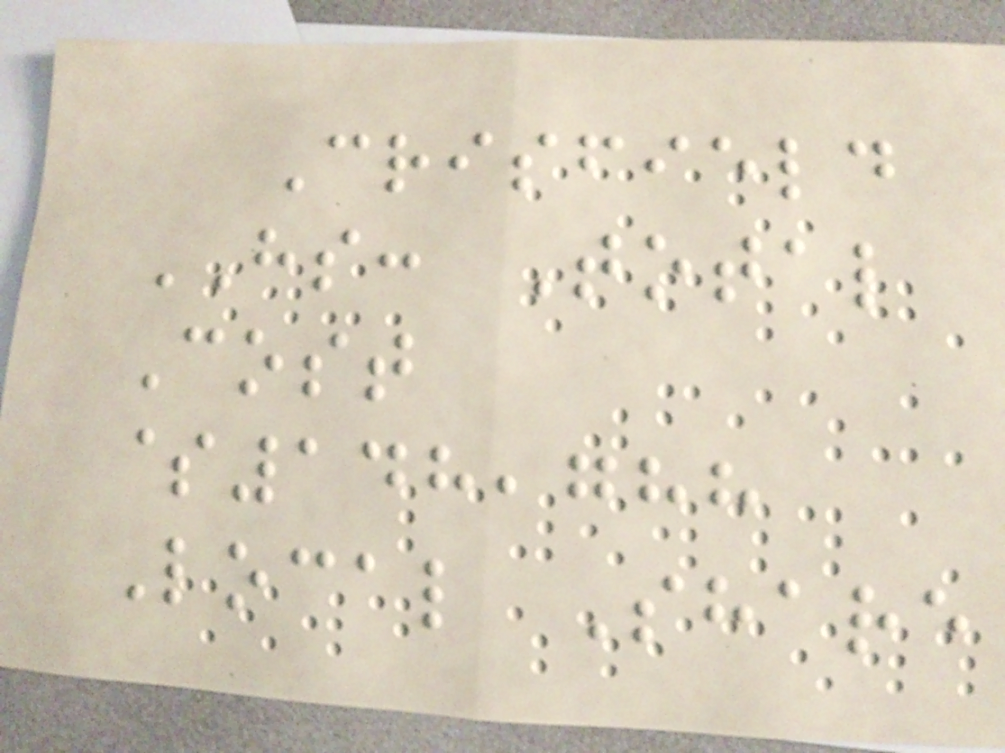Crisfield
HS: Total
Cost
$148,788
Local Share
